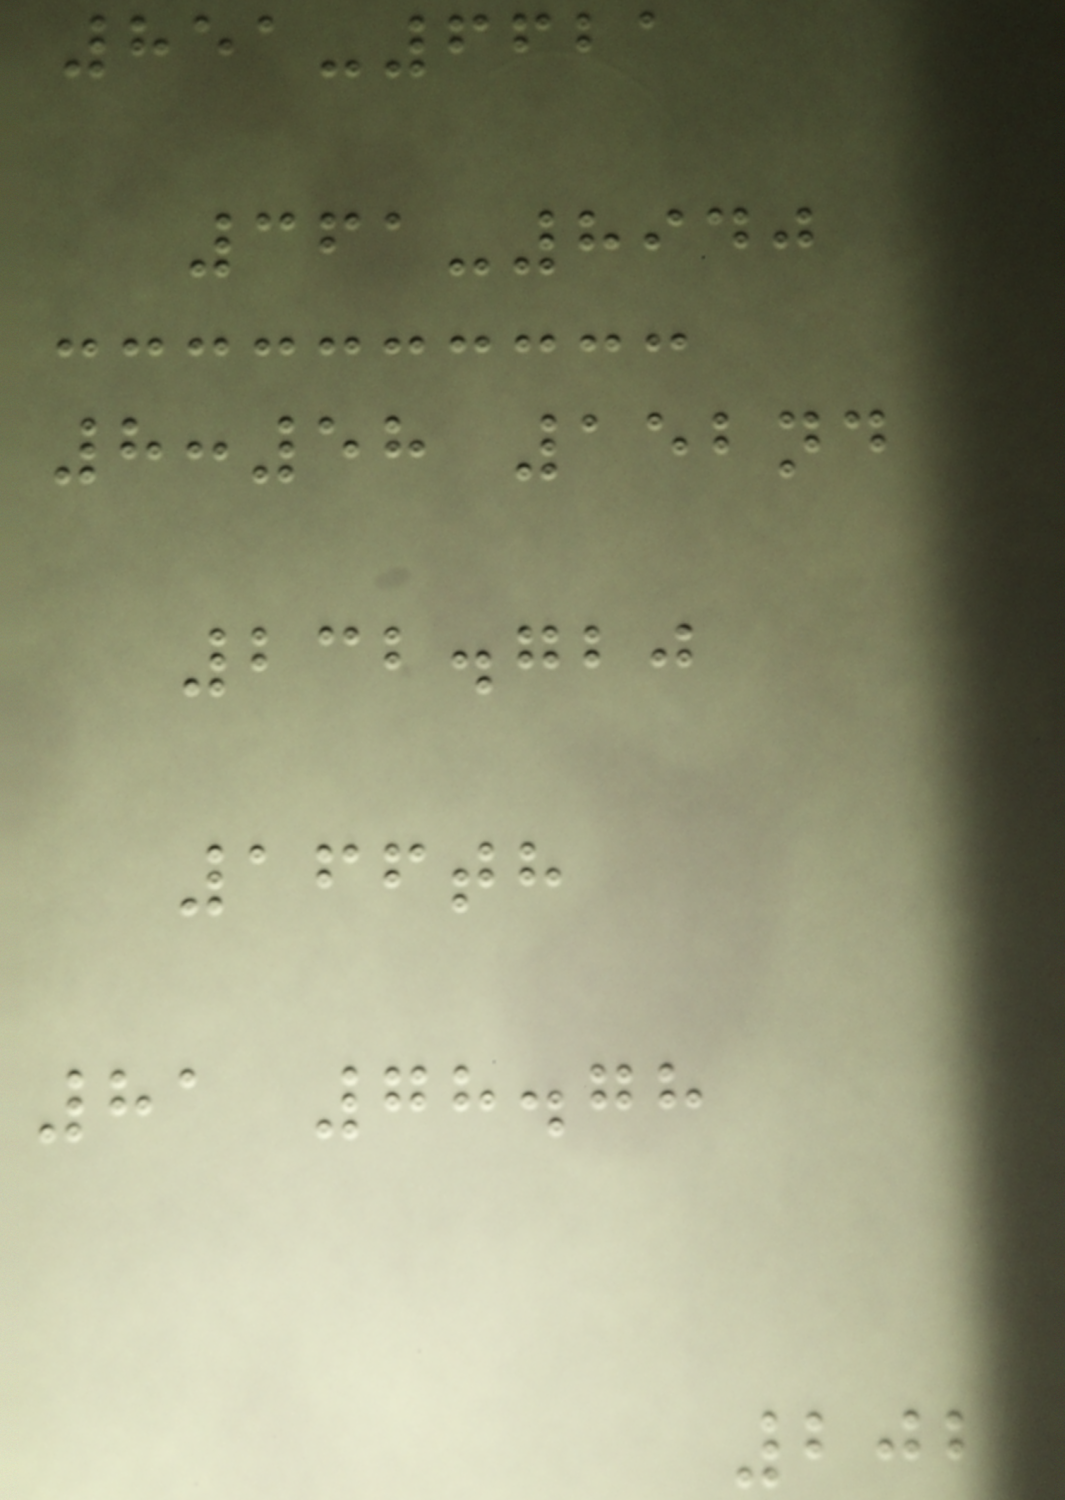851-6621
361-8940
8:58 152nd
232.720
166th
81 78.78
202
